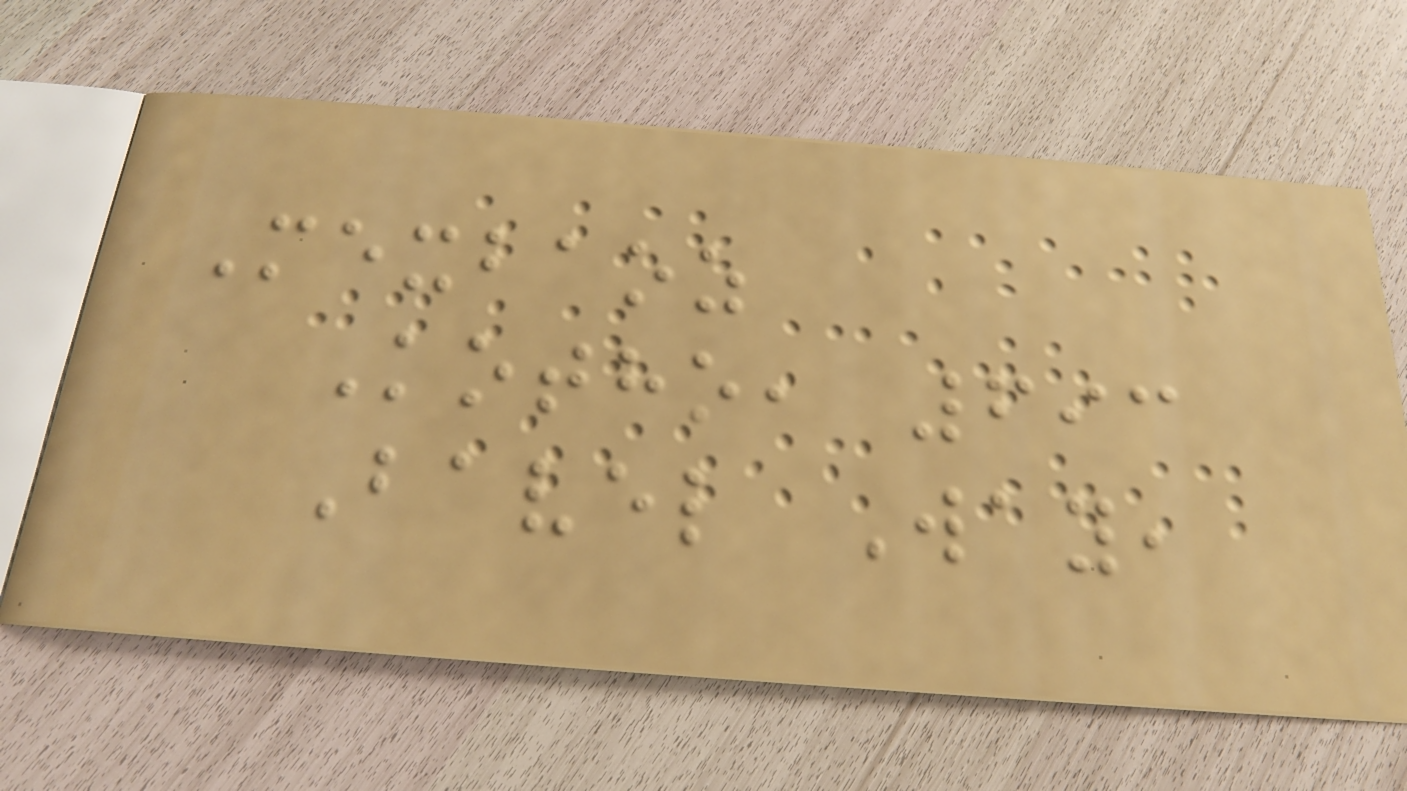Mexbaoz
Kotho, 693
Bavel Way,
